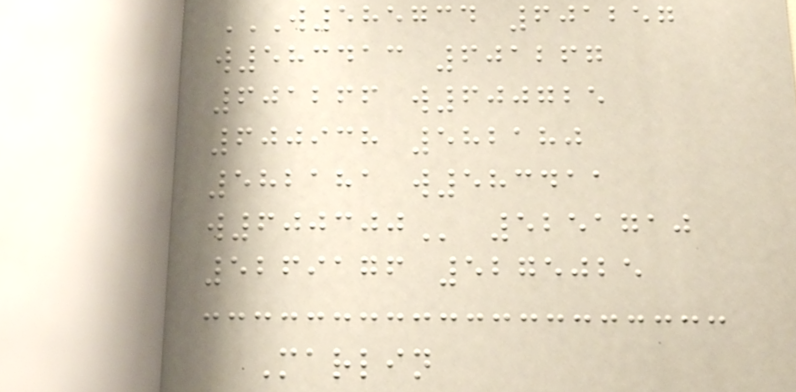W585734 601257
W583413 601267
601266 W600725
600938 582180
582181 W583411
W600300 5251710
5269176 5275025
Marlin
